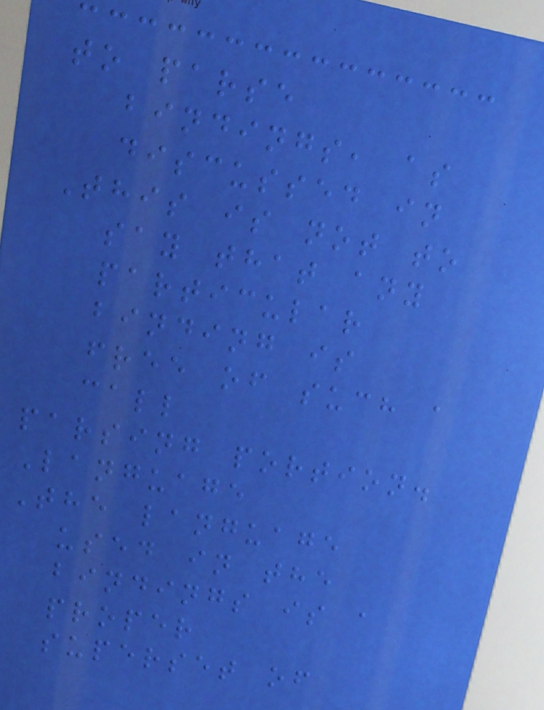to parse
bindings, as
discussed in
This is not to
say that any
particular
binding is
free of such a
call
parsing portion.
Language
The language
used in the
bindings is a
proper
superset of
